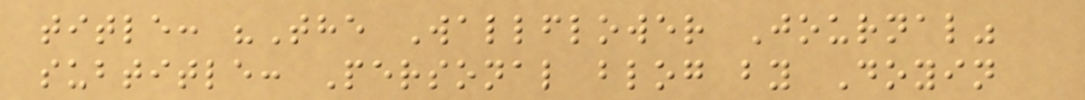title: "The Wallflower Journal"
subtitle: Personal blog by Doyin
